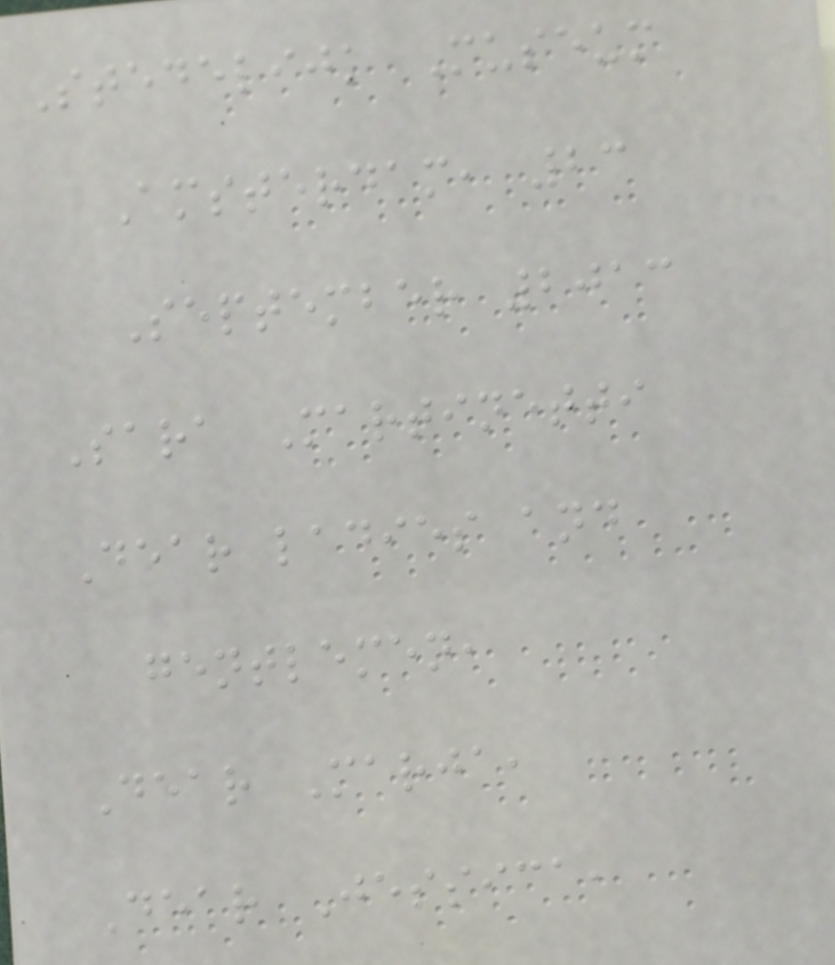Stedelijk Museum
Amsterdam, 23
September 2013
Sara Martinetti
Dear ladies and
gentlemen,
Dear Marja,
Dear Jessica,
